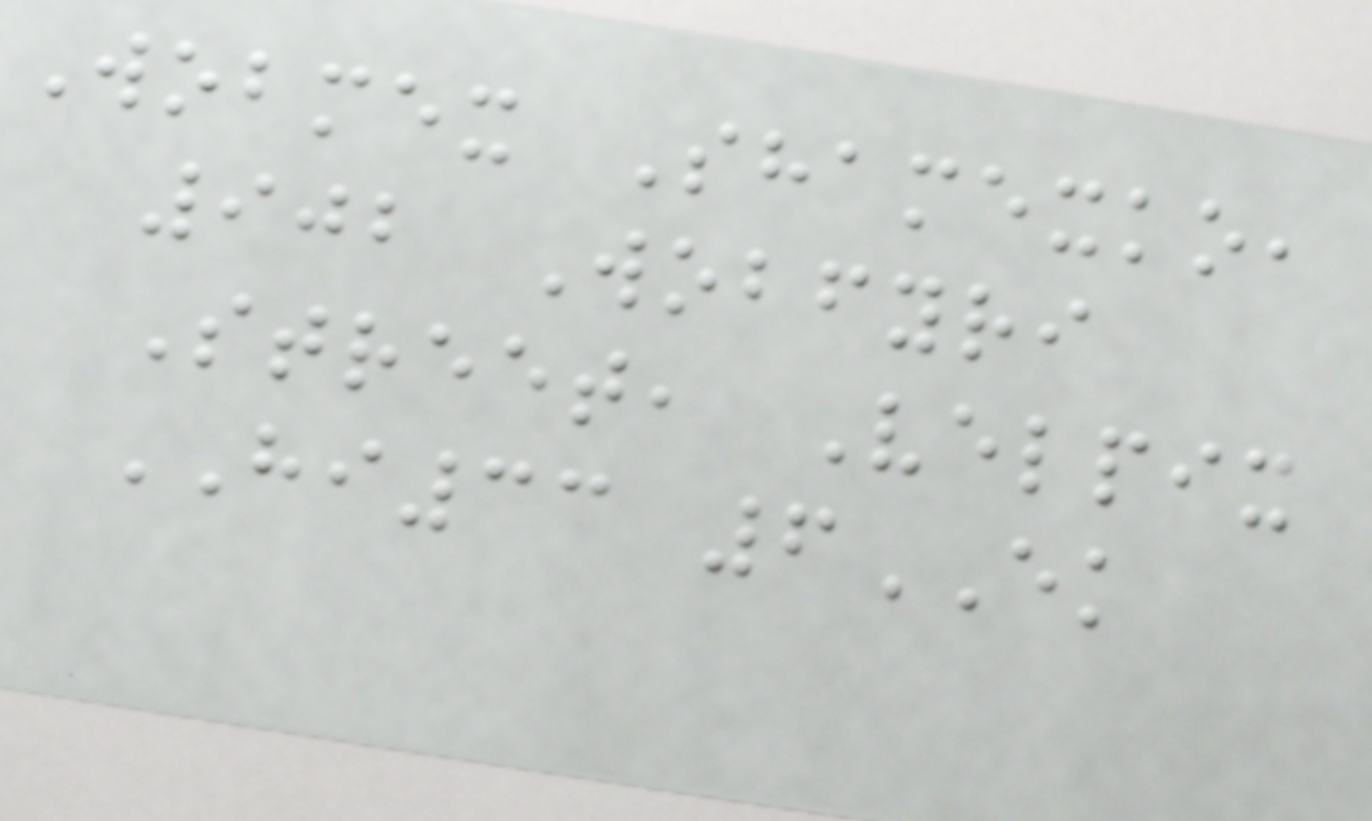Wobmex Shamexko,
902 Wobfyri
Street, Velpix
HI33 6EK
